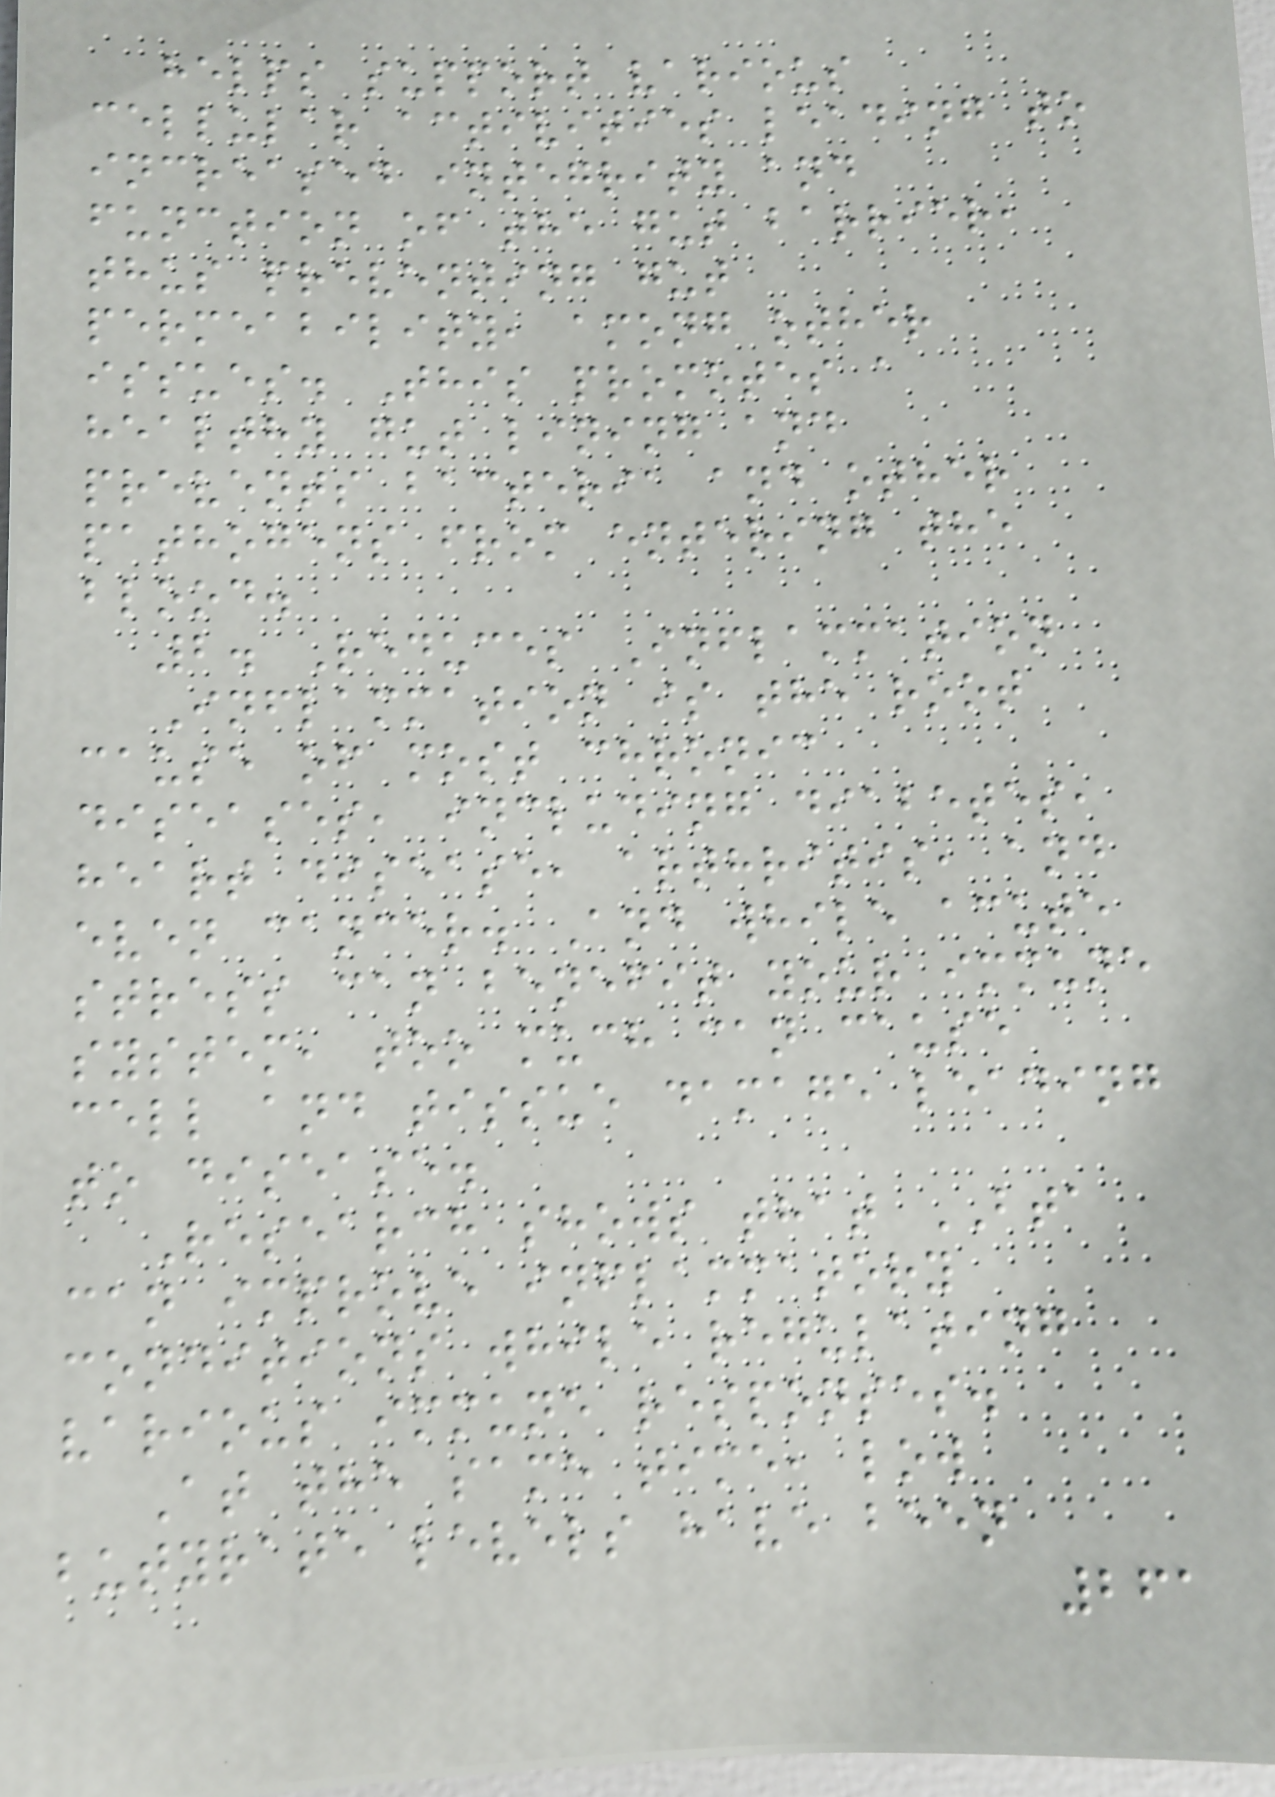helps support various
cellular activities leading to
increased integrity and
function of the gut barrier,
thus preventing gut
permeability, among other
issues. This promotes a
healthy gut lining and
prevents bacteria and other
pathogens from entering the
blood.
2. Reduces Inflammation
Inflammation is the root
cause of most chronic
diseases, including diabetes,
heart disease, arthritis, and
even cancer. And while acute
stress can benefit your immune
system, too much can cause
cell and tissue damage leading
to disease.
Research shows that BTA
can improve inflammatory
conditions while regulating
various immune responses.
At the same time, low
butyrate levels have been
261
